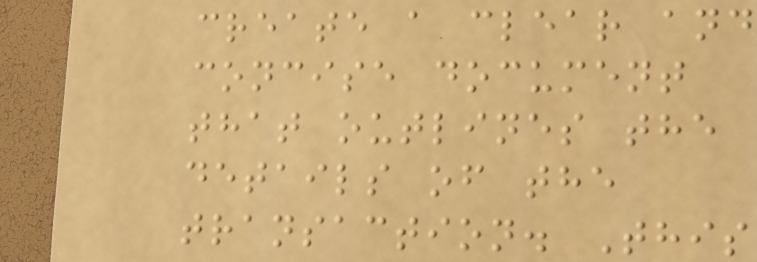create a clear and
concise document
that outlines the
details of the
transaction. This
